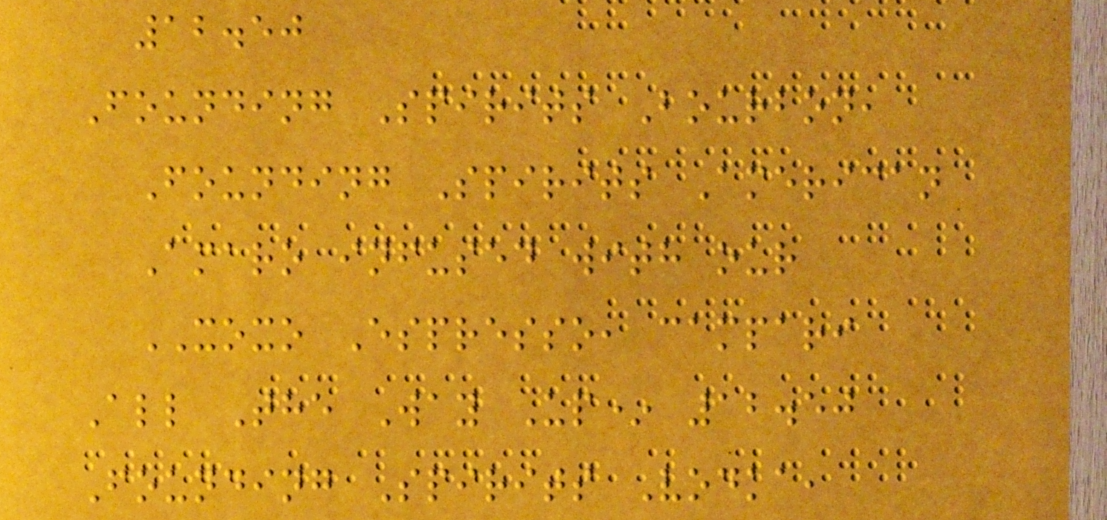12.50
Founding Spirits Bourbon,
Founding Spirits American
Amaro infused with our
XOXO Espresso, campari
All The Way Up* 12.50
Founding Spirits Vodka,
